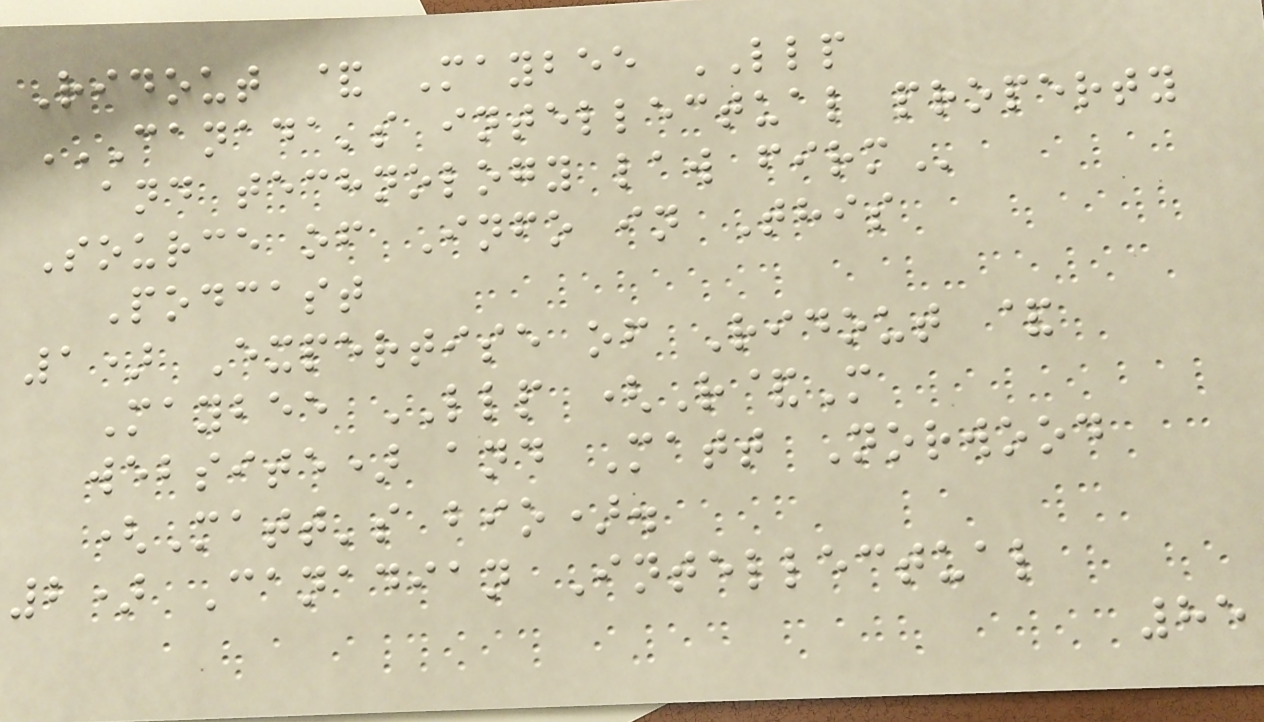Ridout & Maybee LLP
CANADA'S INTELLECTUAL PROPERTY
AND TECHNOLOGY LAW FIRM
Source of Info in This
Podcast
1) Expertise of Ridout &
Maybee LLP (R&M
website) and Matt Norwood
(Matt's bio).
2) Canadian Intellectual
85
